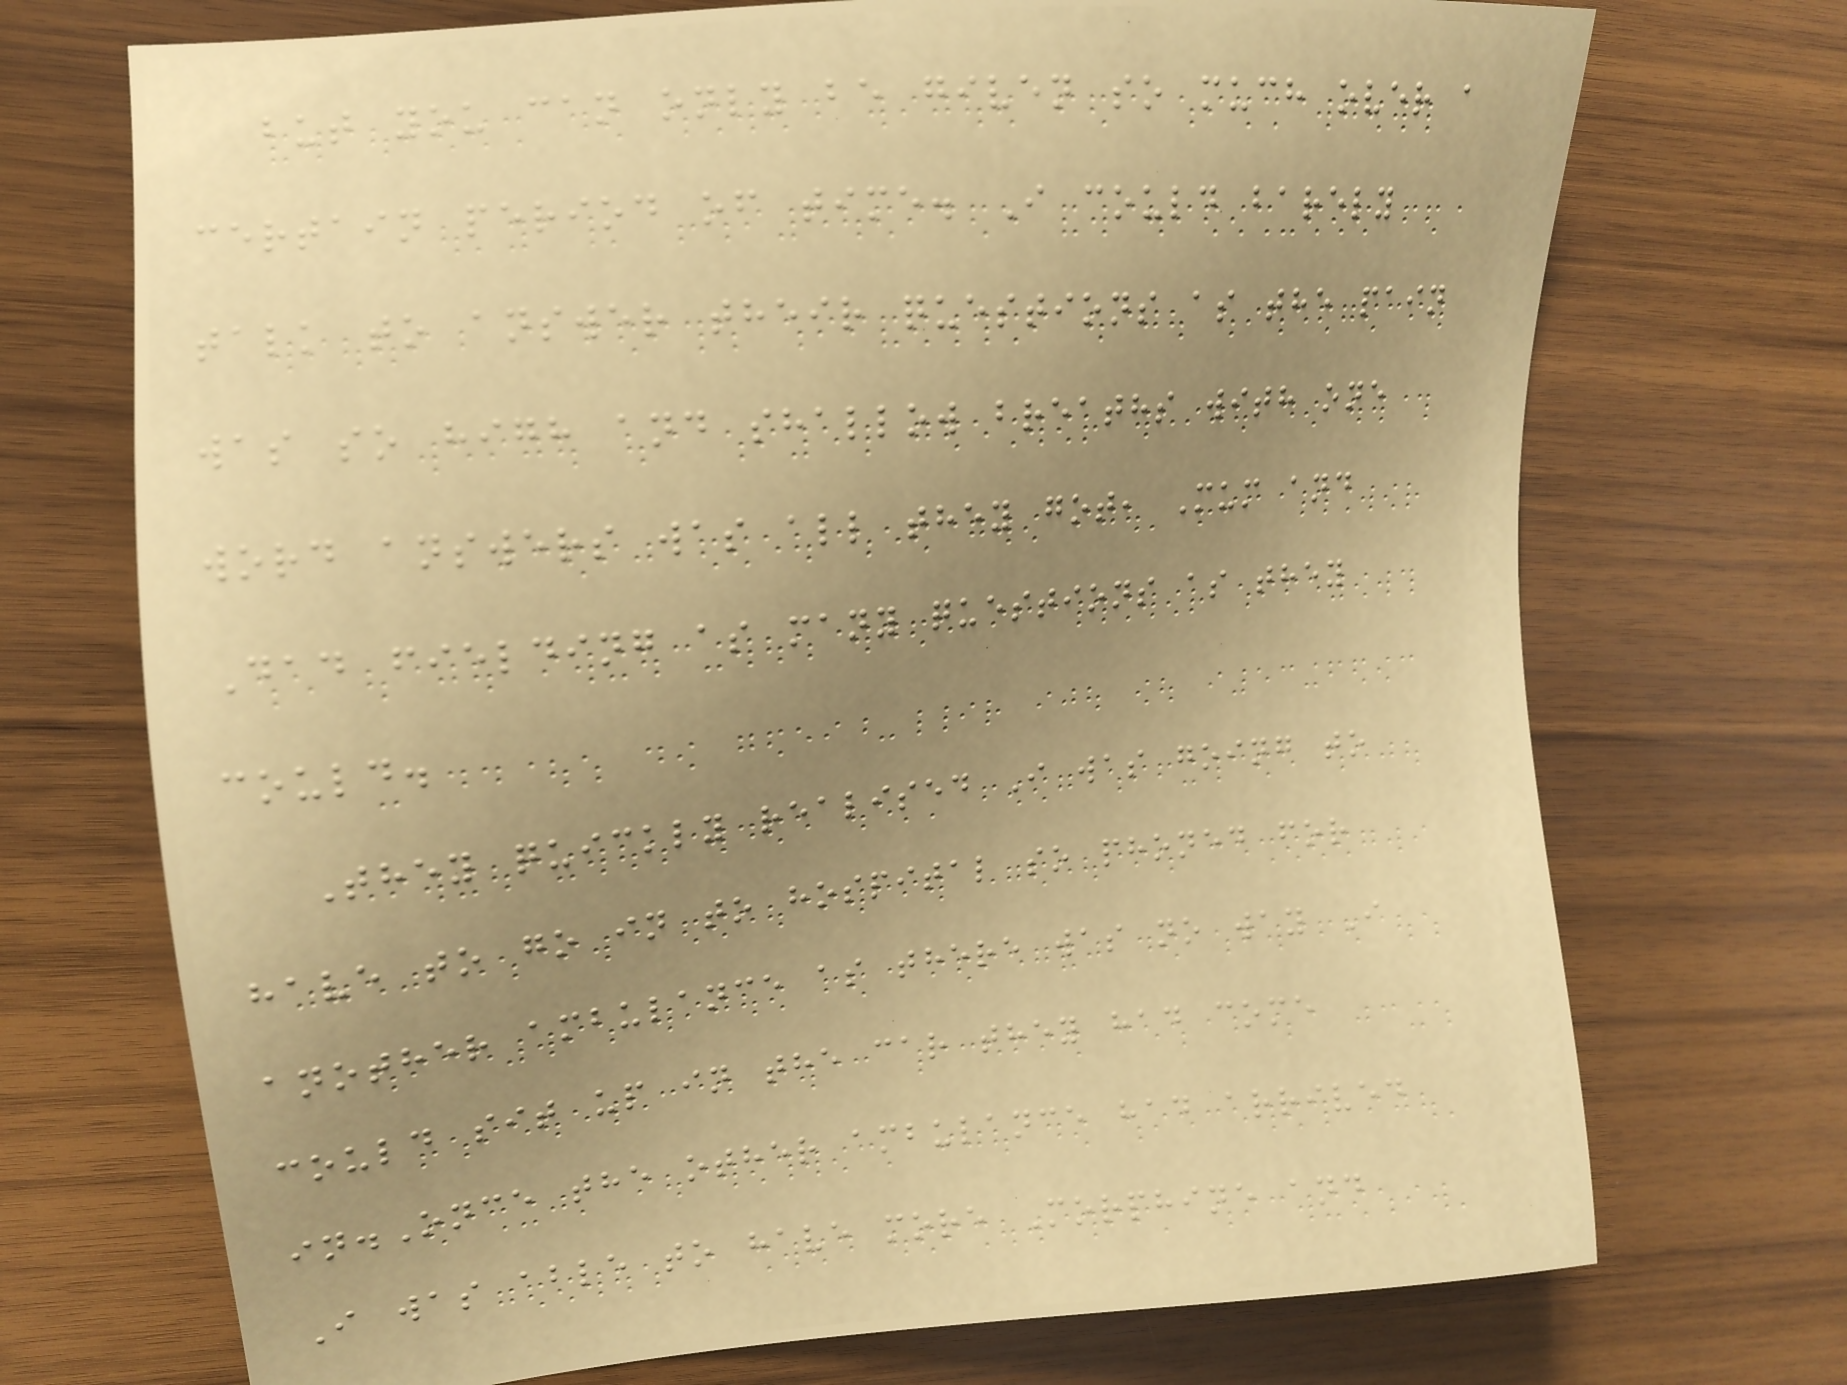but you can only be given so much over a
certain period of time. I could barely
talk to answer their questions as the pain
was so high and shallow breaths with one
word answers was all they got, Mum and
Dad fielding as many questions as they
could.
They quickly realised I was going to
have to go in to hospital so phoned for
another ambulance as there was no way I
could sit up in the car they had come
in.Once the other ambulance had arrived
I was able to have more Morphine and
